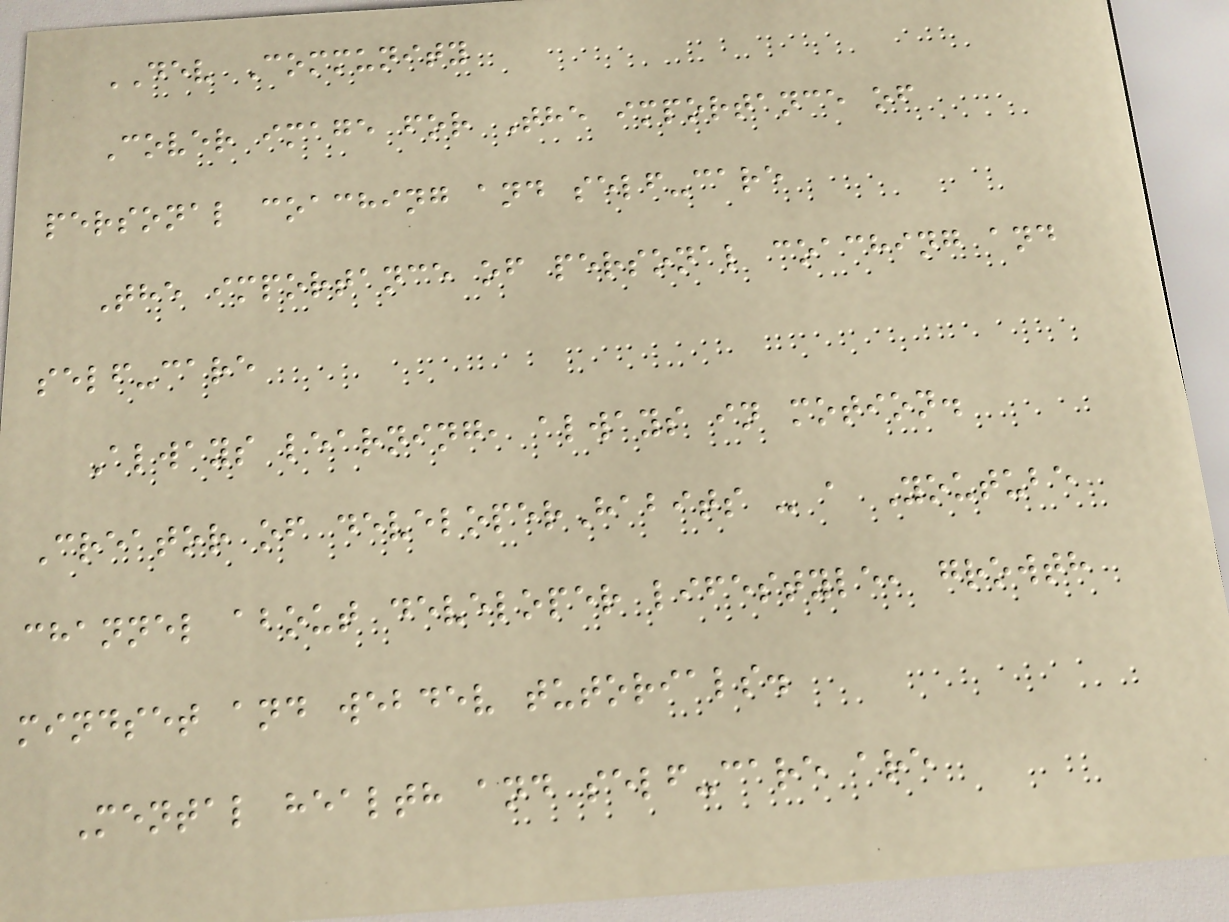DEV Community
Cover image for The importance of
personal coaching and self-care
The importance of personal coaching and
self-care
Always learning, always in motion.
Creator of developerHabits - a Youtube
channel about developer lifestyle, growth
mindset and webdev tutorials.
Mental health and self-care are
